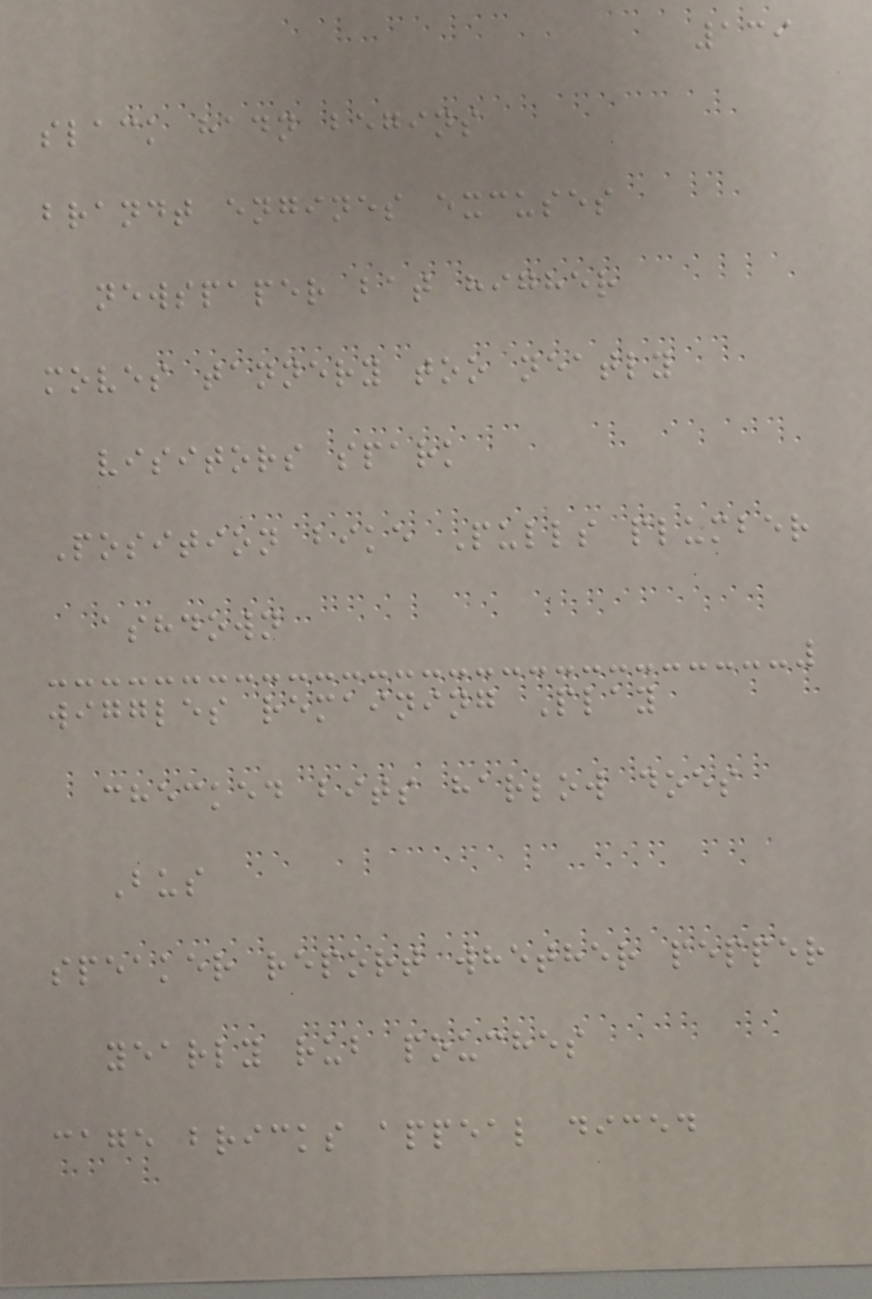139
slack hadn begins
brandt engines excuses
newspaper bat higher
moves tannery too neatly
visitors spark
Position bike Pulls plumber
ashdown
wiggles remaining Play
checked bits harlow does
Bus
speaker report whether pepper
yearly rub pouches
cage bricks appeal diced
